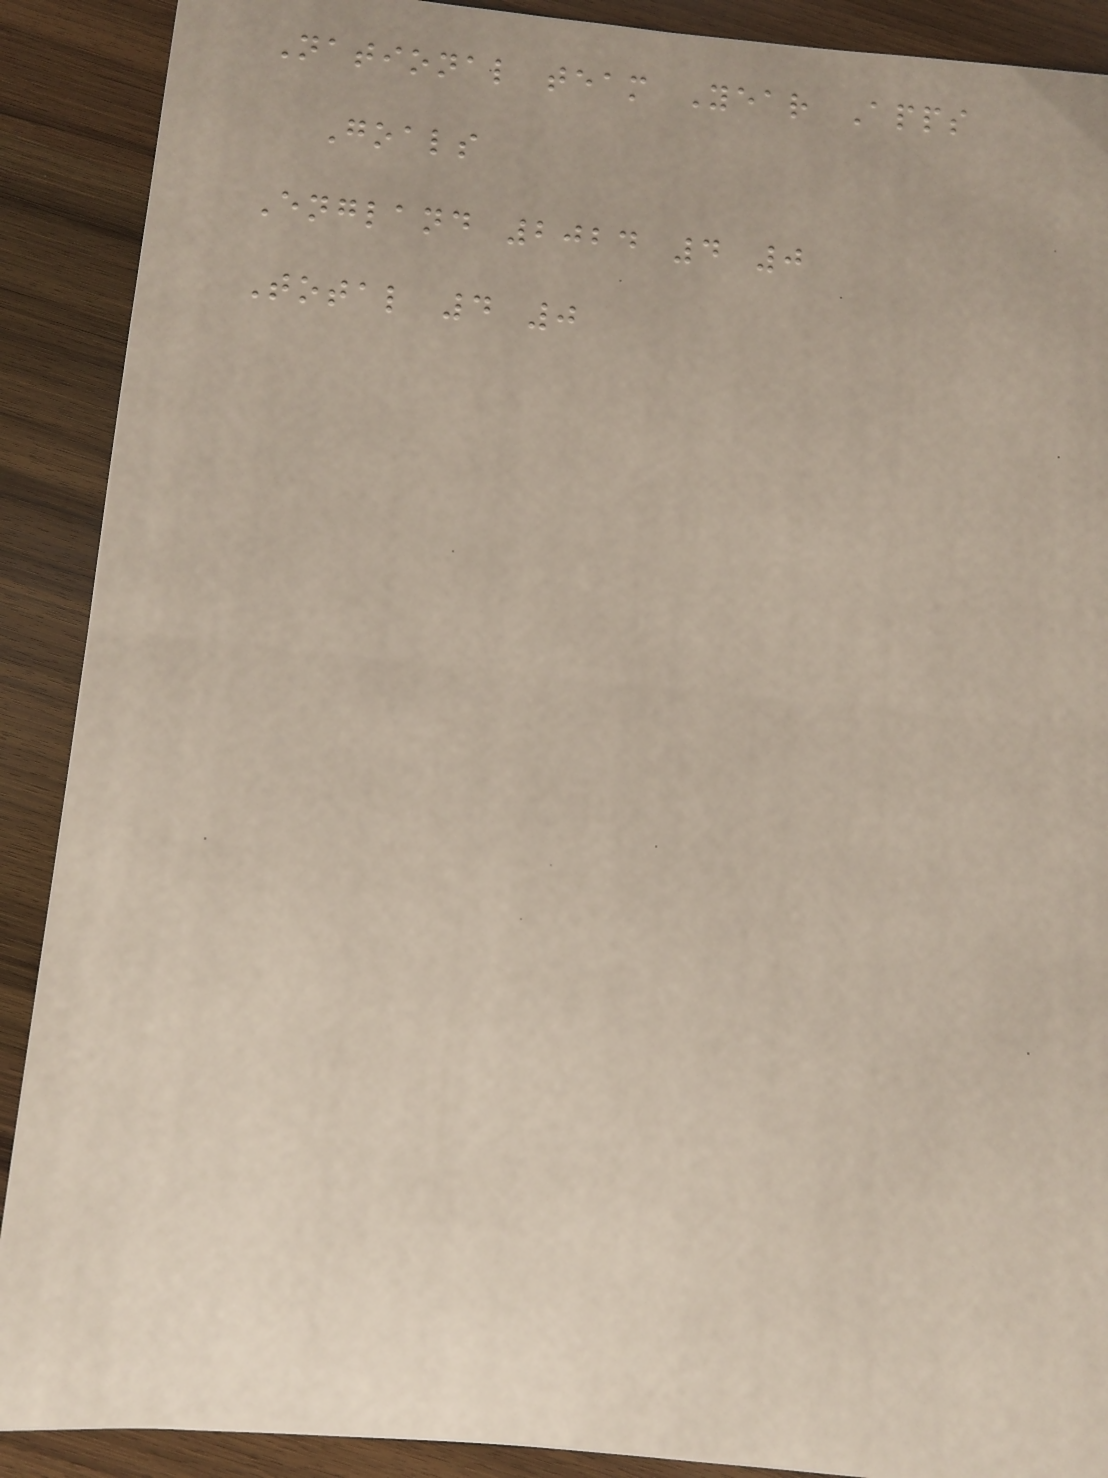National team Year Apps
Goals
England 2024 4 0
Total 4 0
